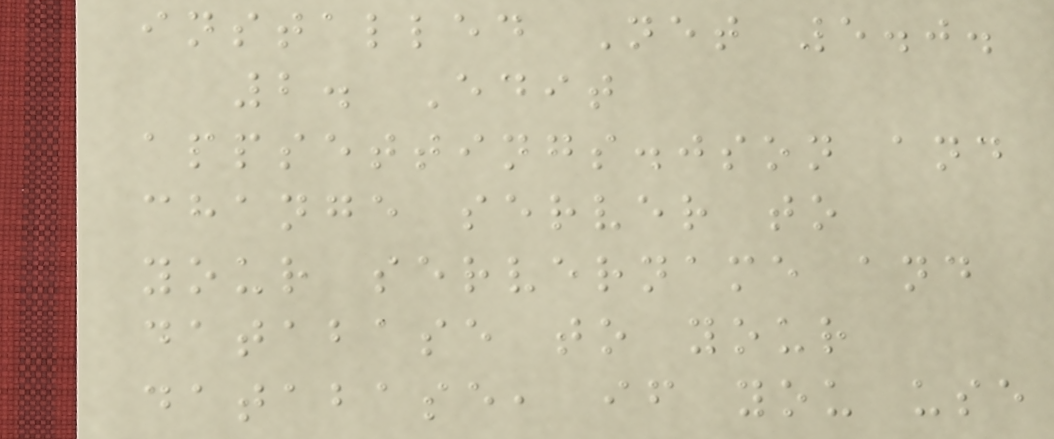installed Net 5.0.
2. Edit
appsettings.json and
change server to
your servername and
database to your
database, if you use
